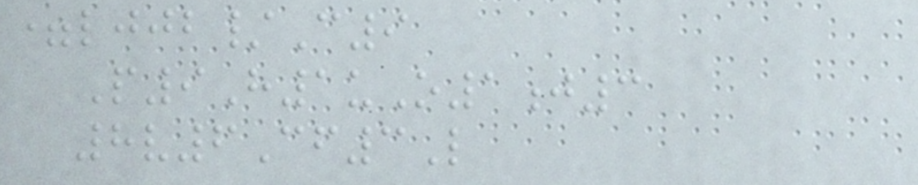=ljjb/C9
P9H1uO1j3
8v6Cf3L
